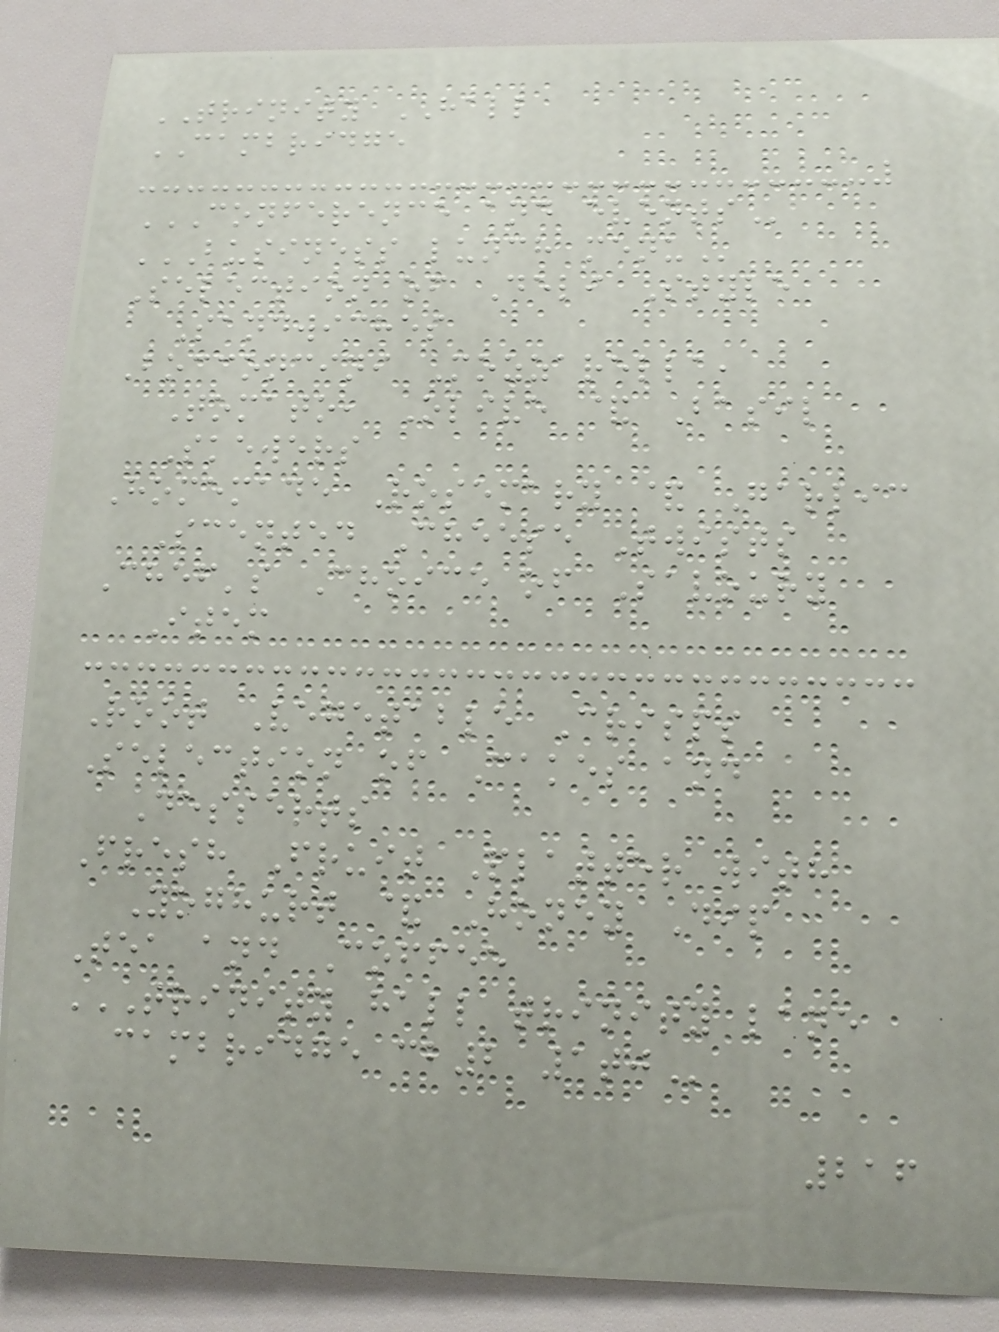TRINITY HALL
CAMBRIDGE
CONFERENCE AND EVENTS
BUSINESS LUNCH MENU
Selection of Deli Style
Sandwiches
Bocconcini Mozzarella,
Tomato, Olive & Basil
Skewers
Homemade Rosemary & Garlic
Scented Cheese Twists
Chef's Choice of Savoury
Item
Root Vegetable Crisps
Selection of Cakes and
Desserts
Fresh Fruit Platter with
Yoghurt & Honey Dip
Tea and Coffee
TRINITY HALL TRINITY LANE
CAMBRIDGE CB2 1TJ
216
